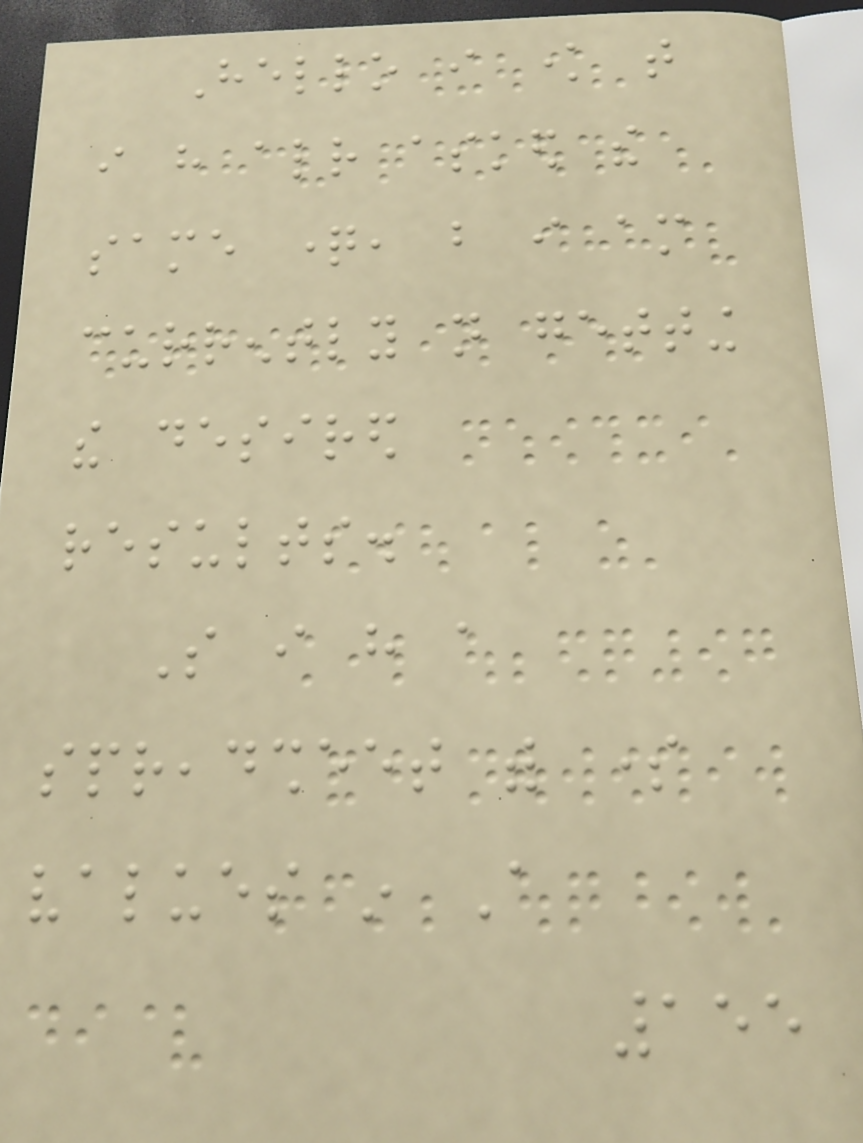Hello i know that
i have already asked the
same question, but i am
currently not getting
the desired
results.
So i have a
spreadsheet with some
values in A
155
